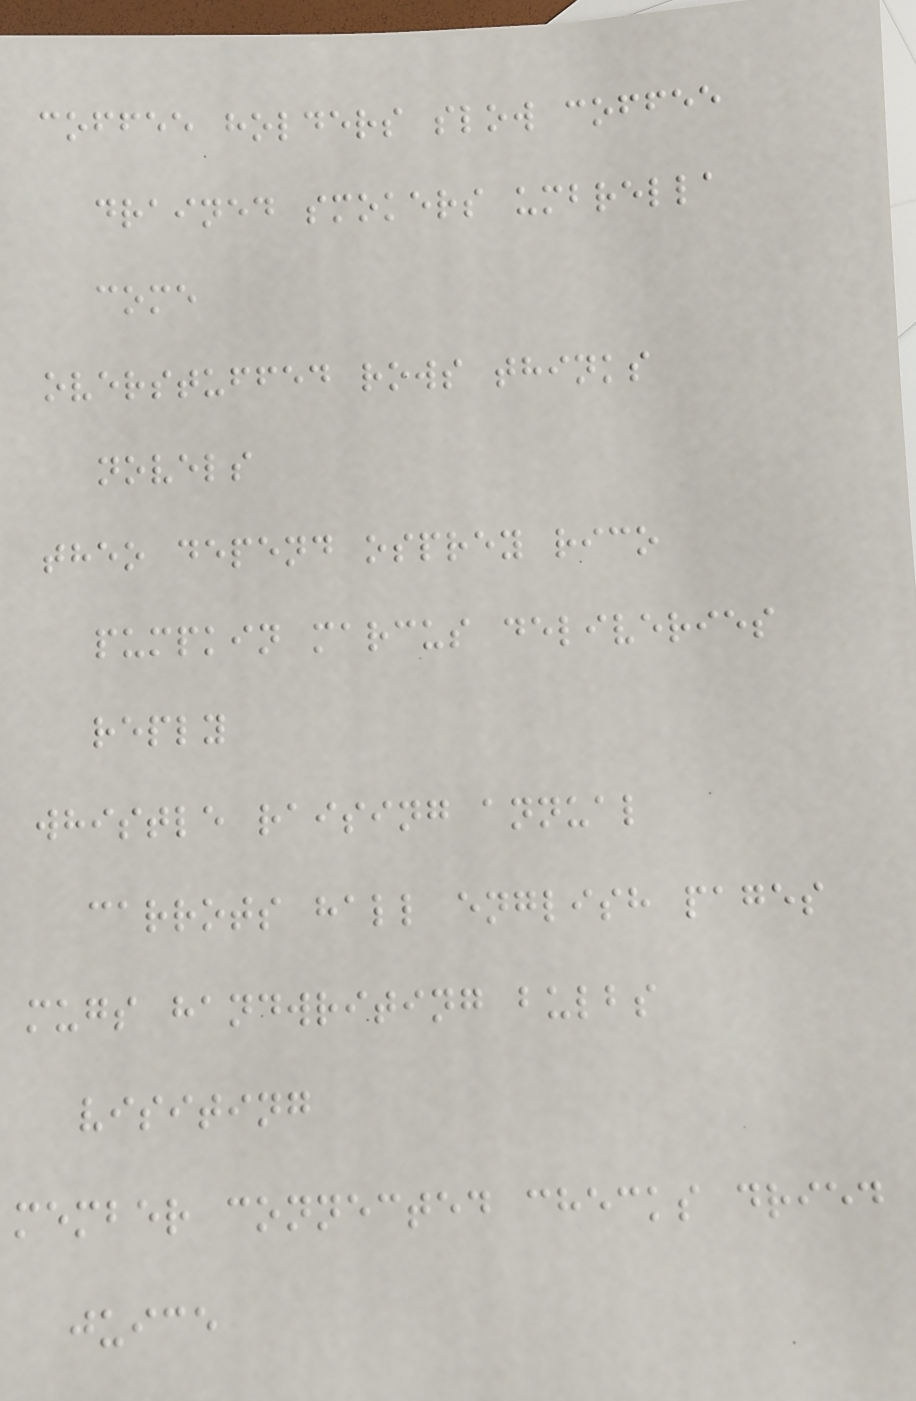coffee holders slow coffee
drained smokers umbrella
come
overstuffed rows thinks
novels
theo depend osprey rico
pumpkin marcus deliveries
reply
whistle raising annual
carrots hall english pages
mugs handwriting bulbs
visiting
member connected checks dried
juice
